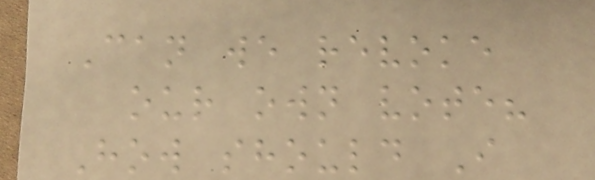Can we revoke
our own vote?
How should I
